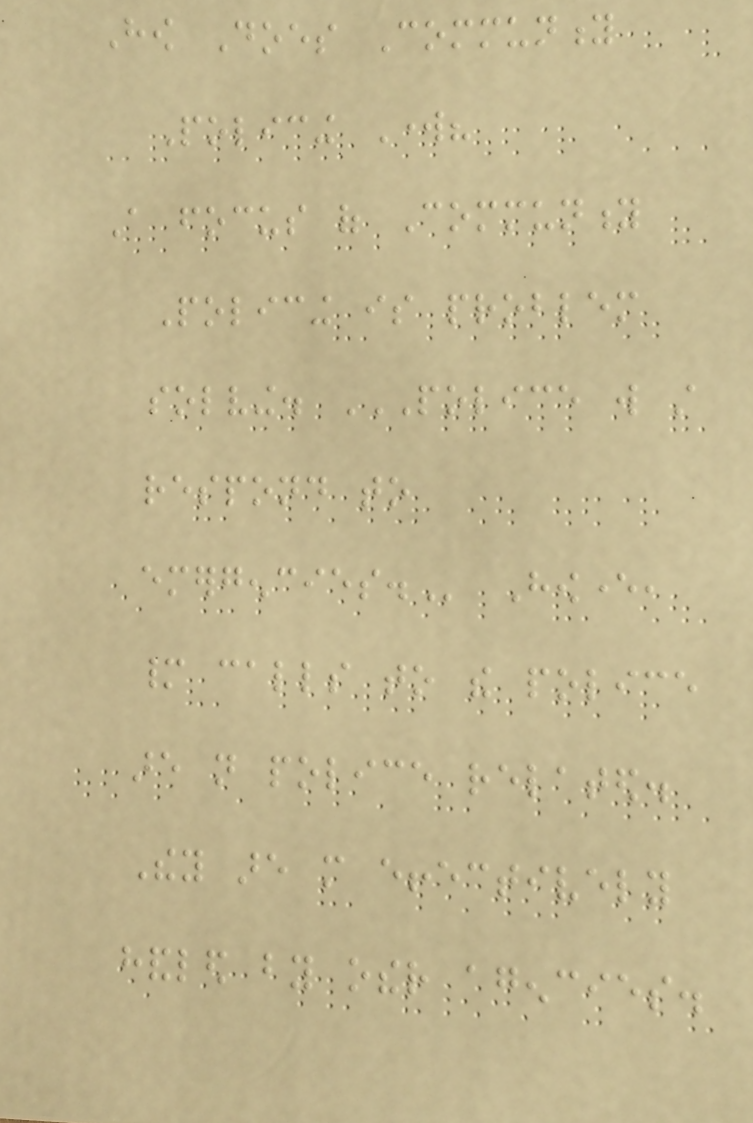How Does Community
Policing Work?
A focus of Community
Policing is problem
solving. POLICE WILL STILL
RESPOND TO
EMERGENCIES. However,
many calls to the police
are not police related.
They are more effectively
handled by other agencies.
